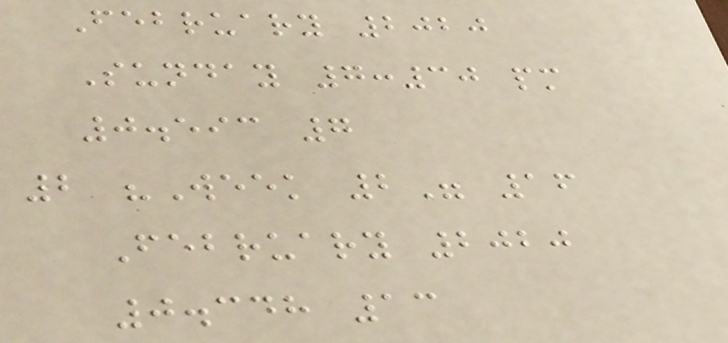February 2020
Sunday 7:30 pm
0.593 7
2 "Week 2" 16
February 2020
0.348 13
